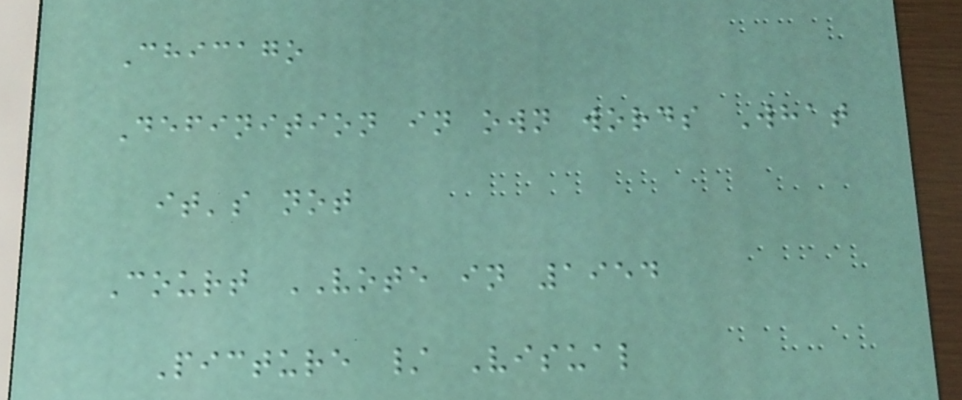Chicago
Definition in own words What
it's not
Court VOTE in 1954
Picture / Visual
